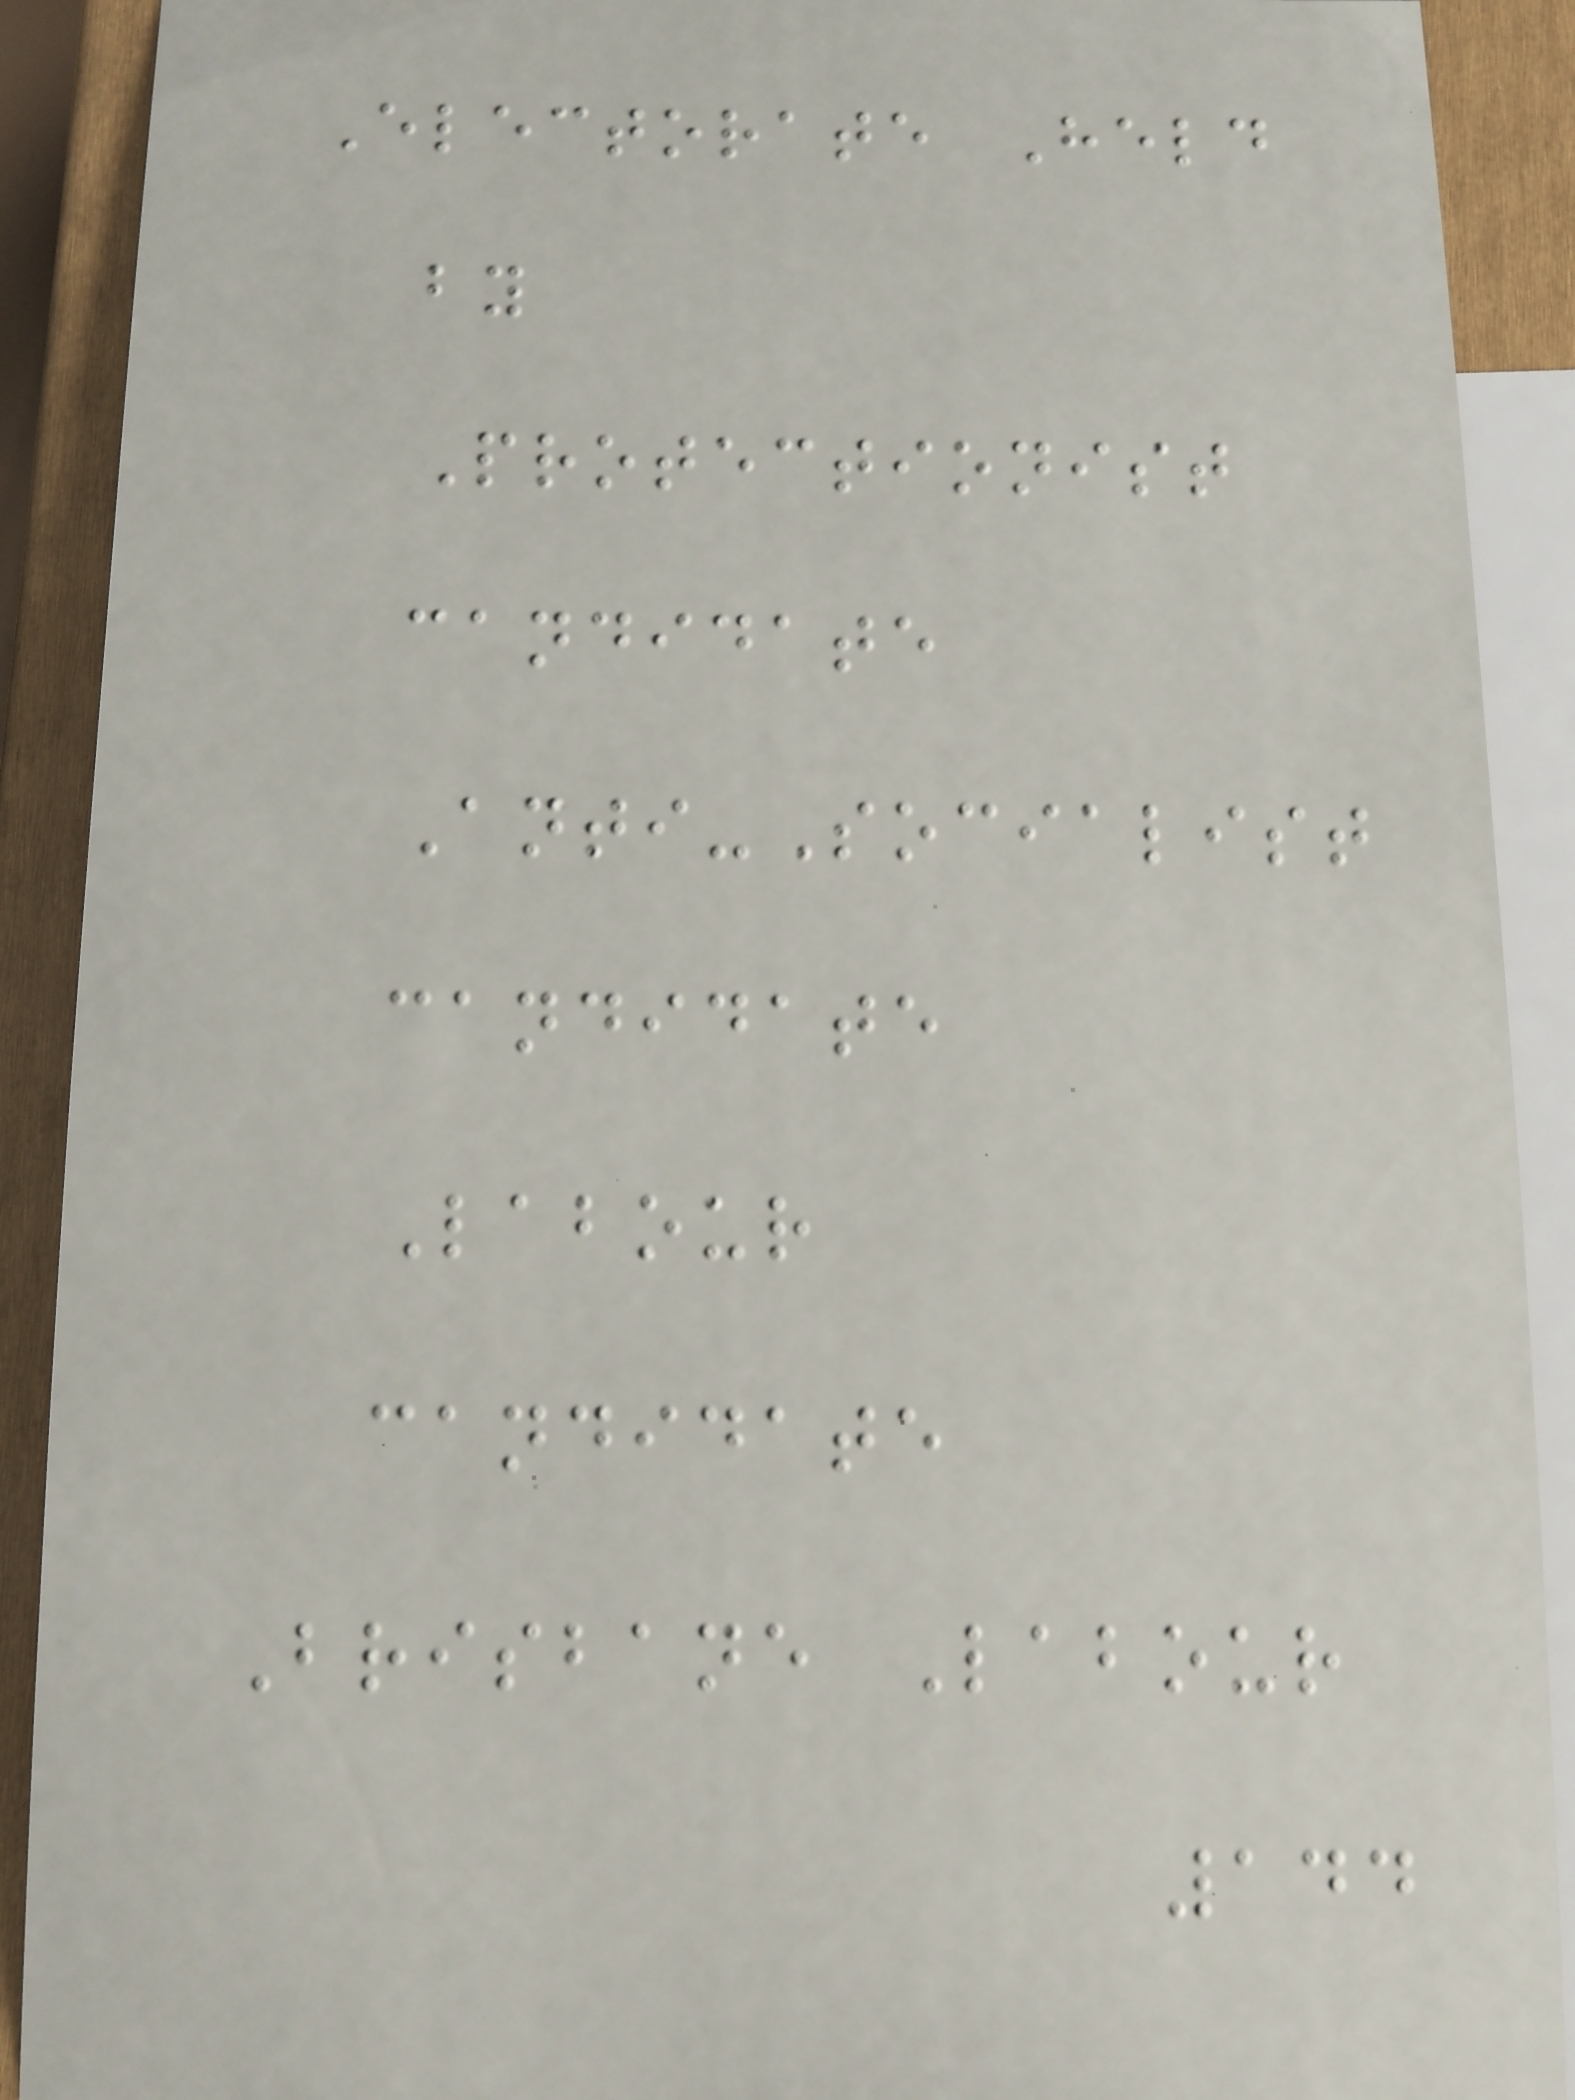Electorate Held
by
Protectionist
candidate
Anti-Socialist
candidate
Labour
candidate
Brisbane Labour
144
